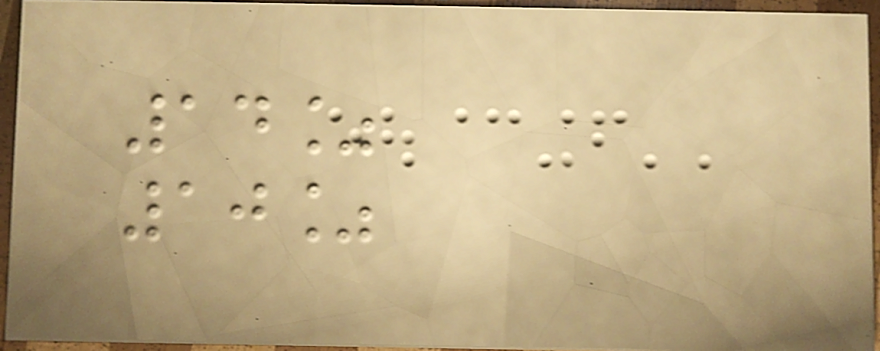14%
10%
